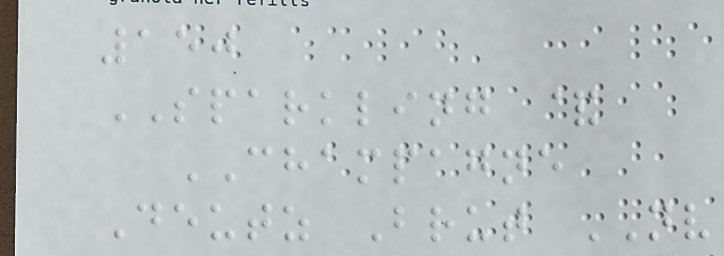150
SPARKLING &
CHAMPAGNE
Deutz Brut NV
